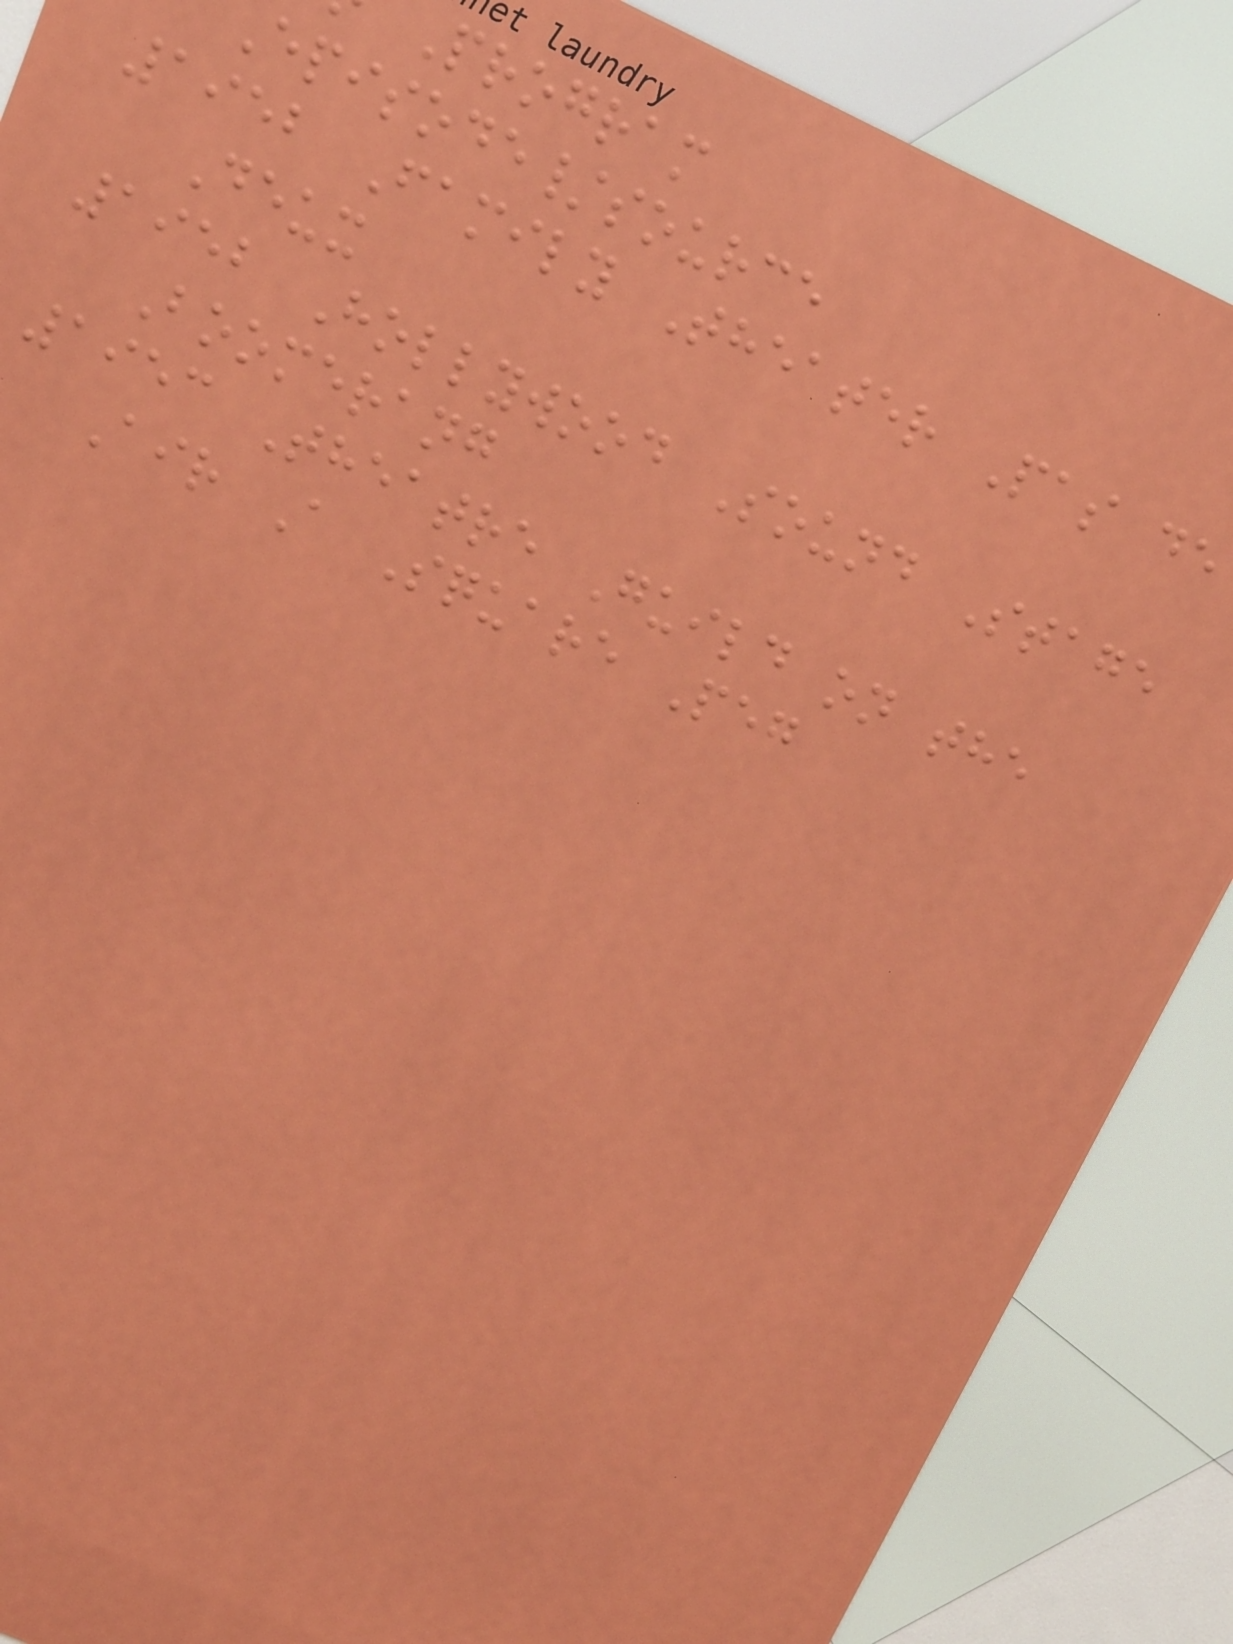Program
episode/source
1952 Family Theater Pas de
Deux
1952 Hollywood Sound Stage
Boomerang
1953 Theatre Guild on the
Air A Square Peg
